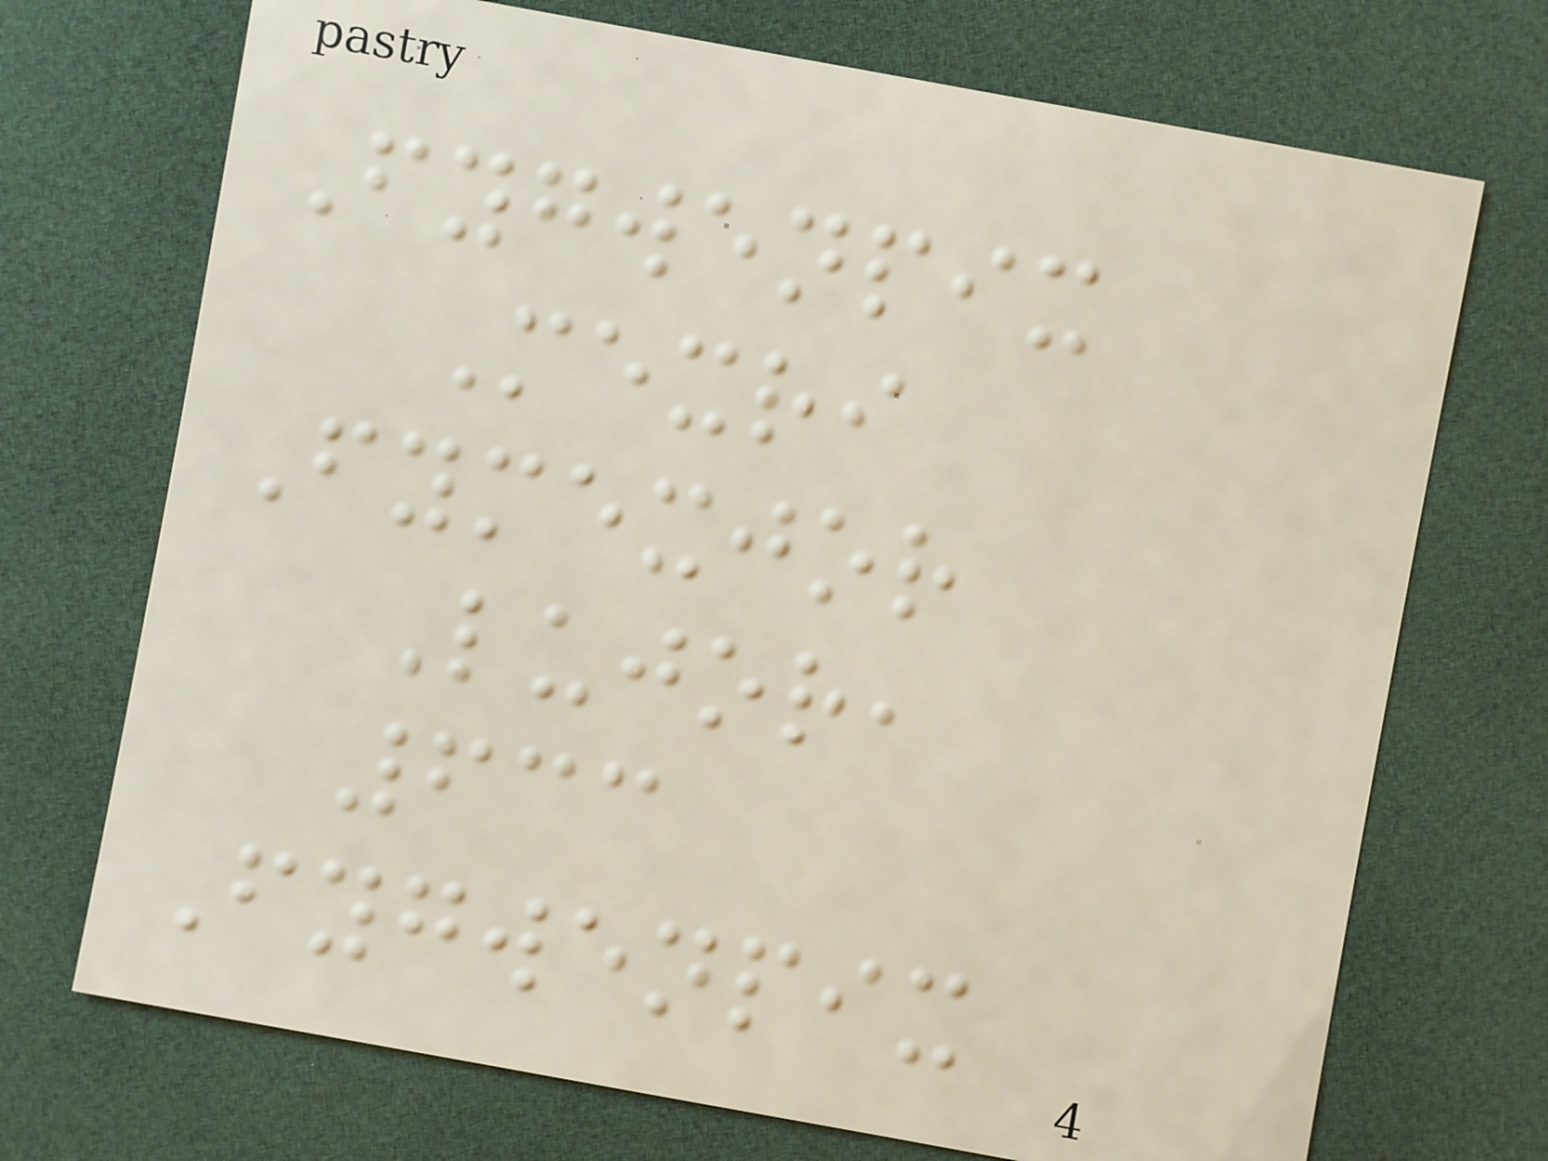Fygwenpix
Mexri
Fymexjor
Lujor,
633
Fygwenpix
